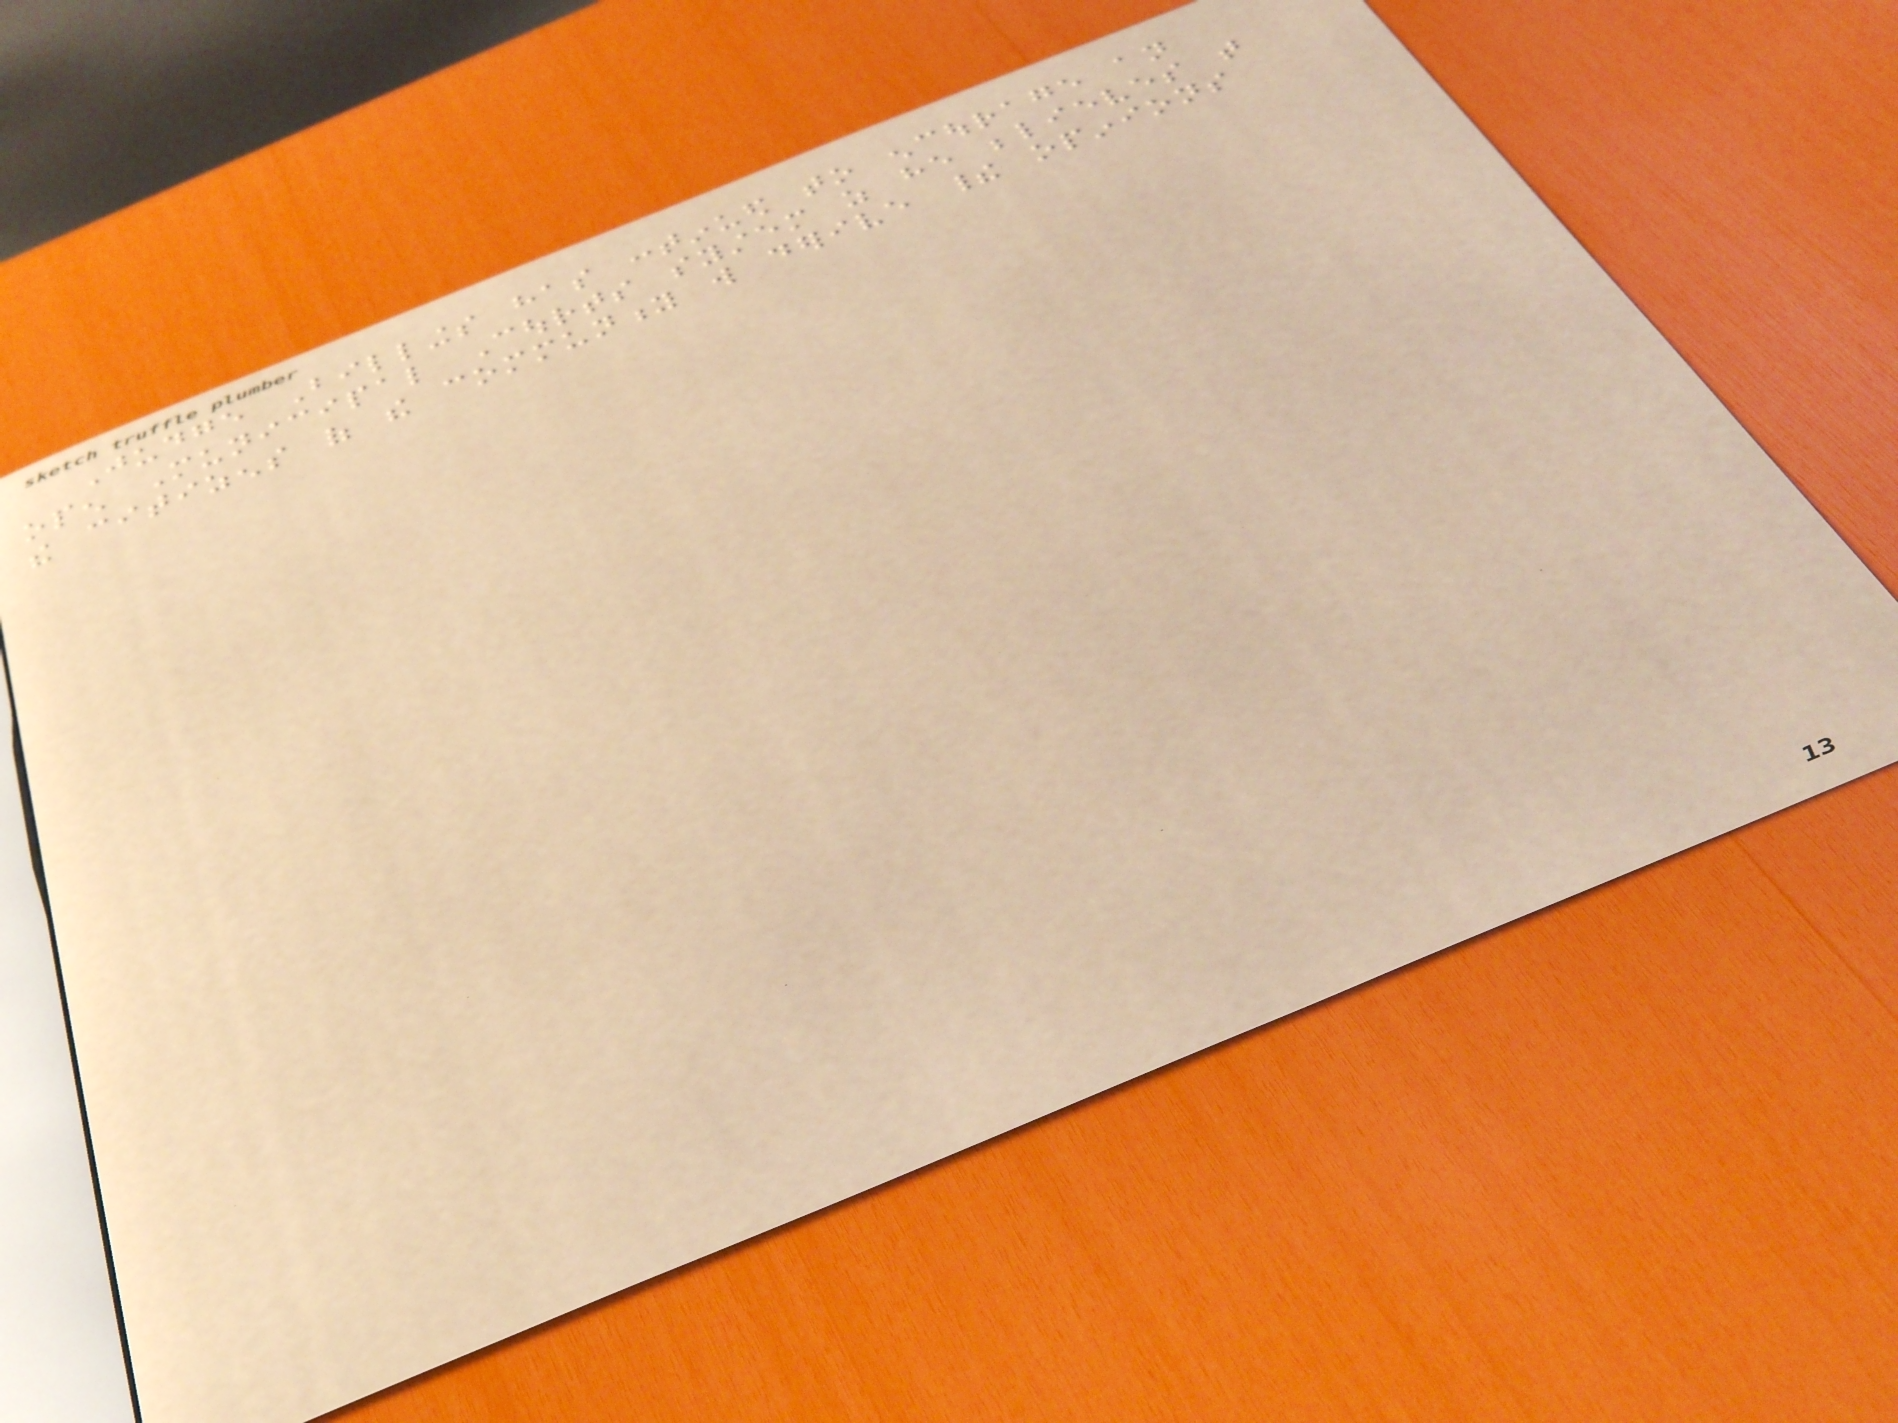Judge Billings has continued to encourage an
open Municipal Courts system as he believes that
the citizens of the community will derive their opinions
